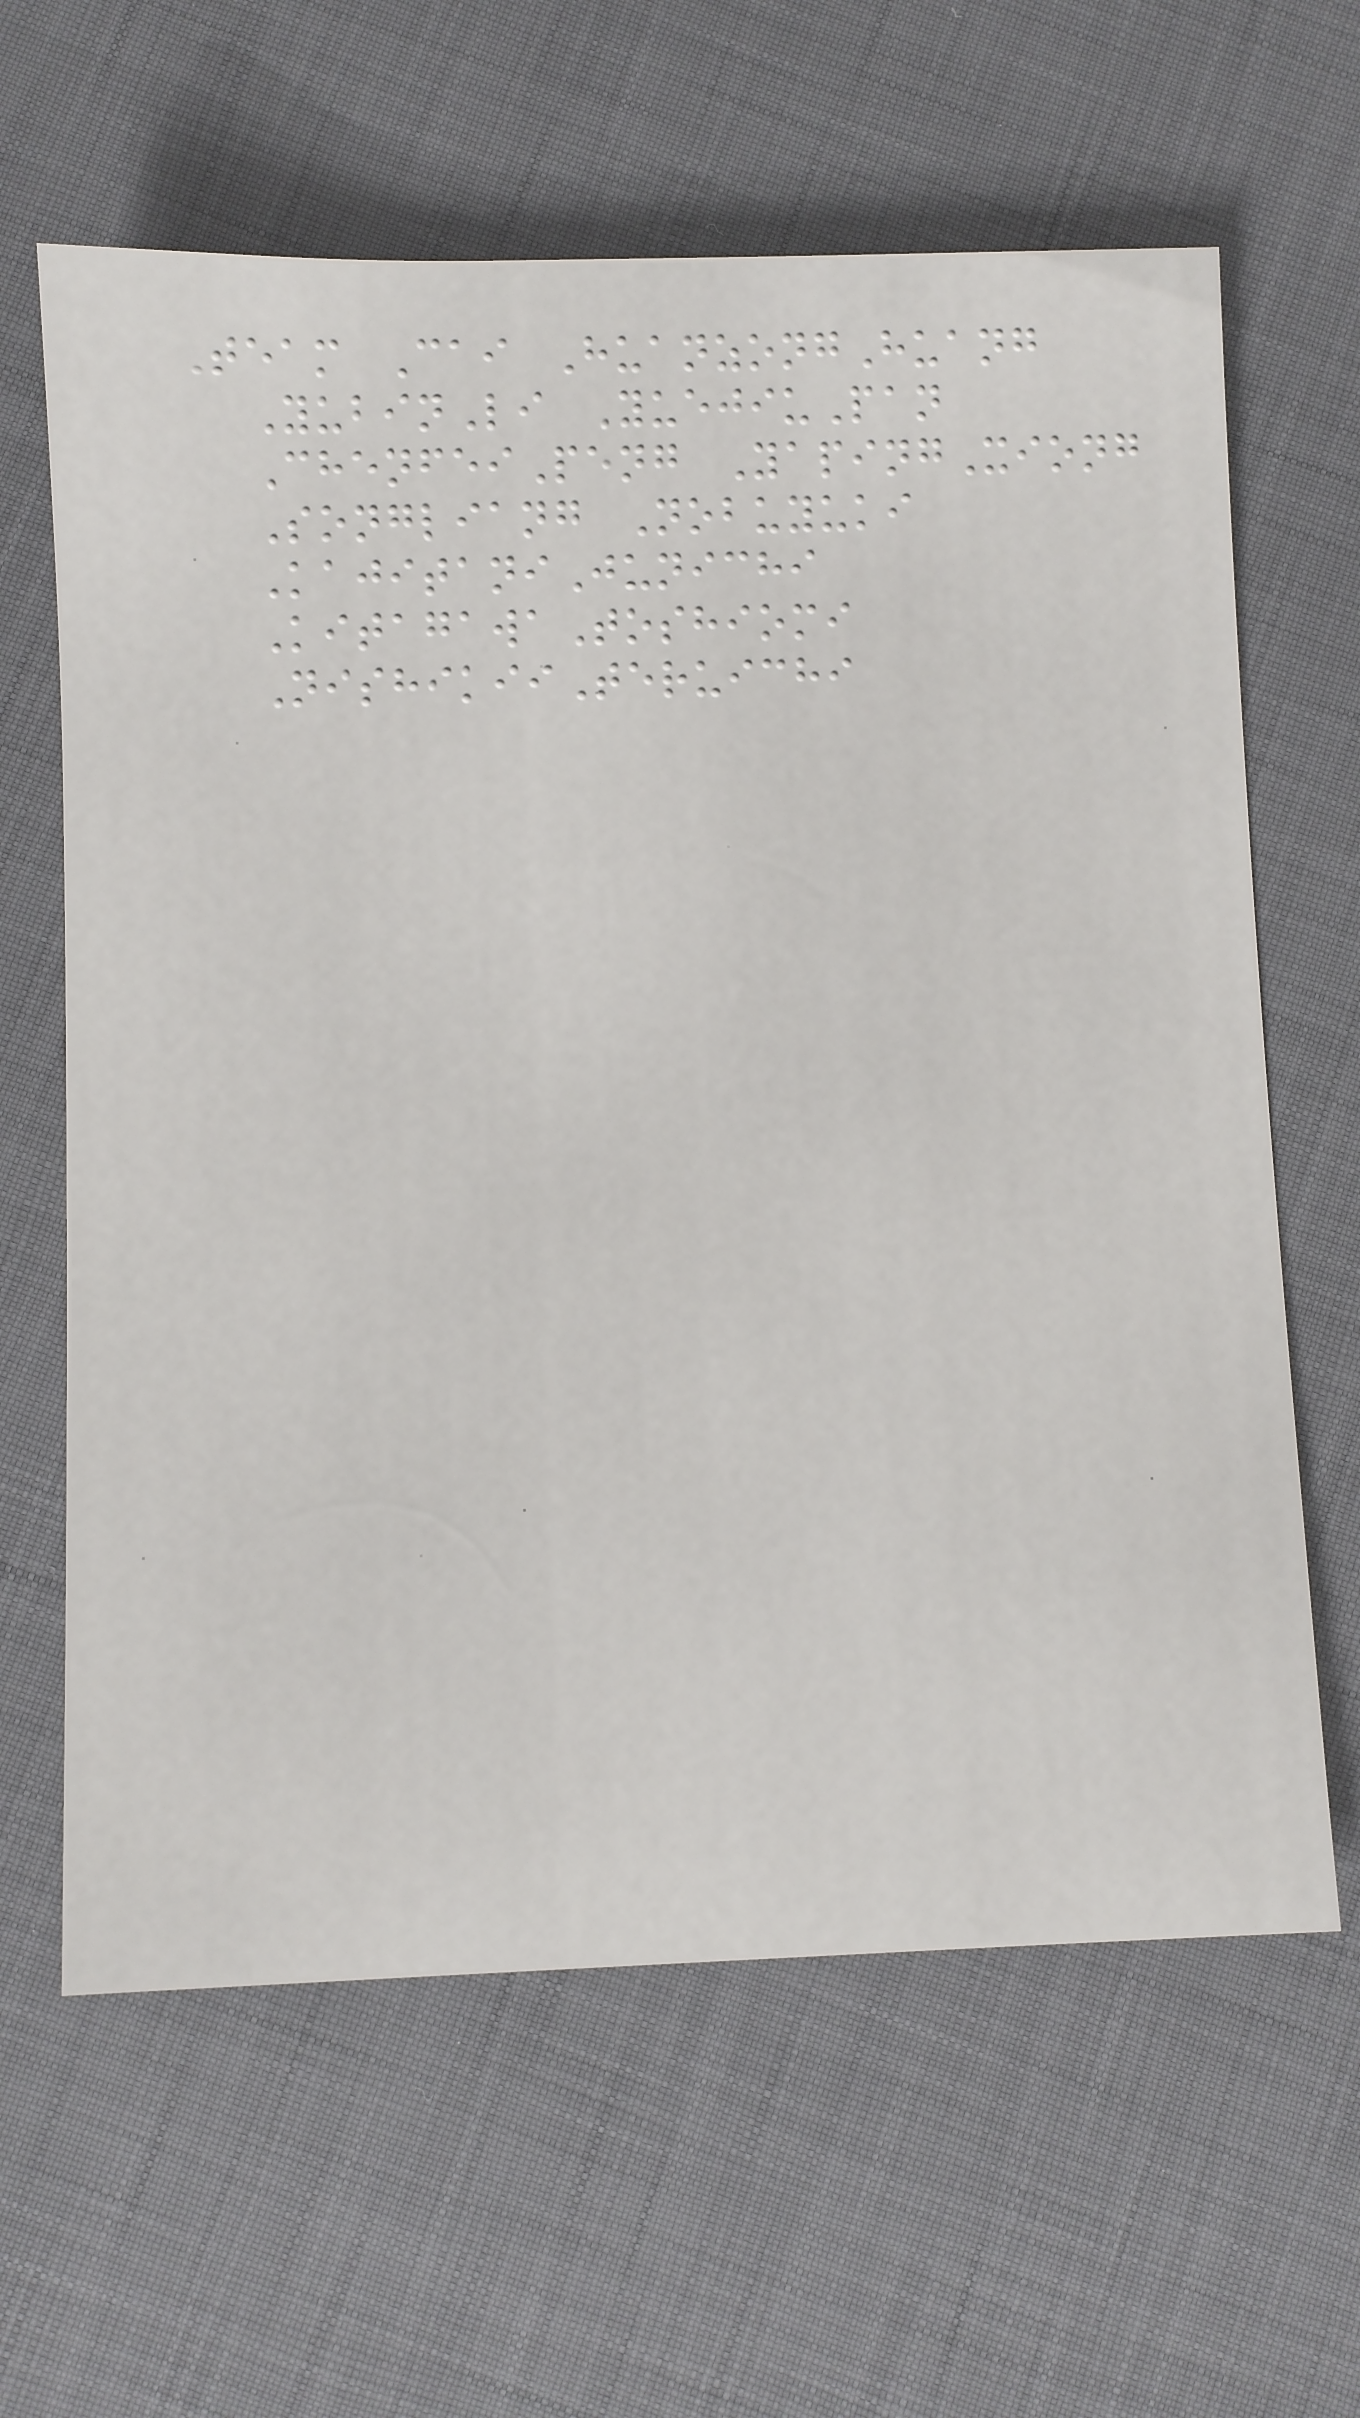Team Cai HuanzongHuang
YubinLi YuejiuPan
ChenfeiPeng YapingXiong
Songliang Nobuyuki
KajitaniJunichi
KitagawaToshiomi
NishikiiTeruichi
